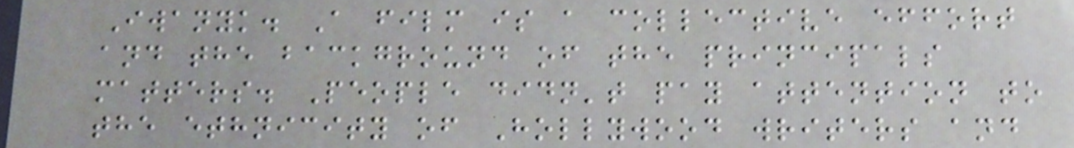Iwanyk. A film is a collective effort
and the background of the principals
matters. People didn't pay attention to
the ethnicity of Hollywood writers and
